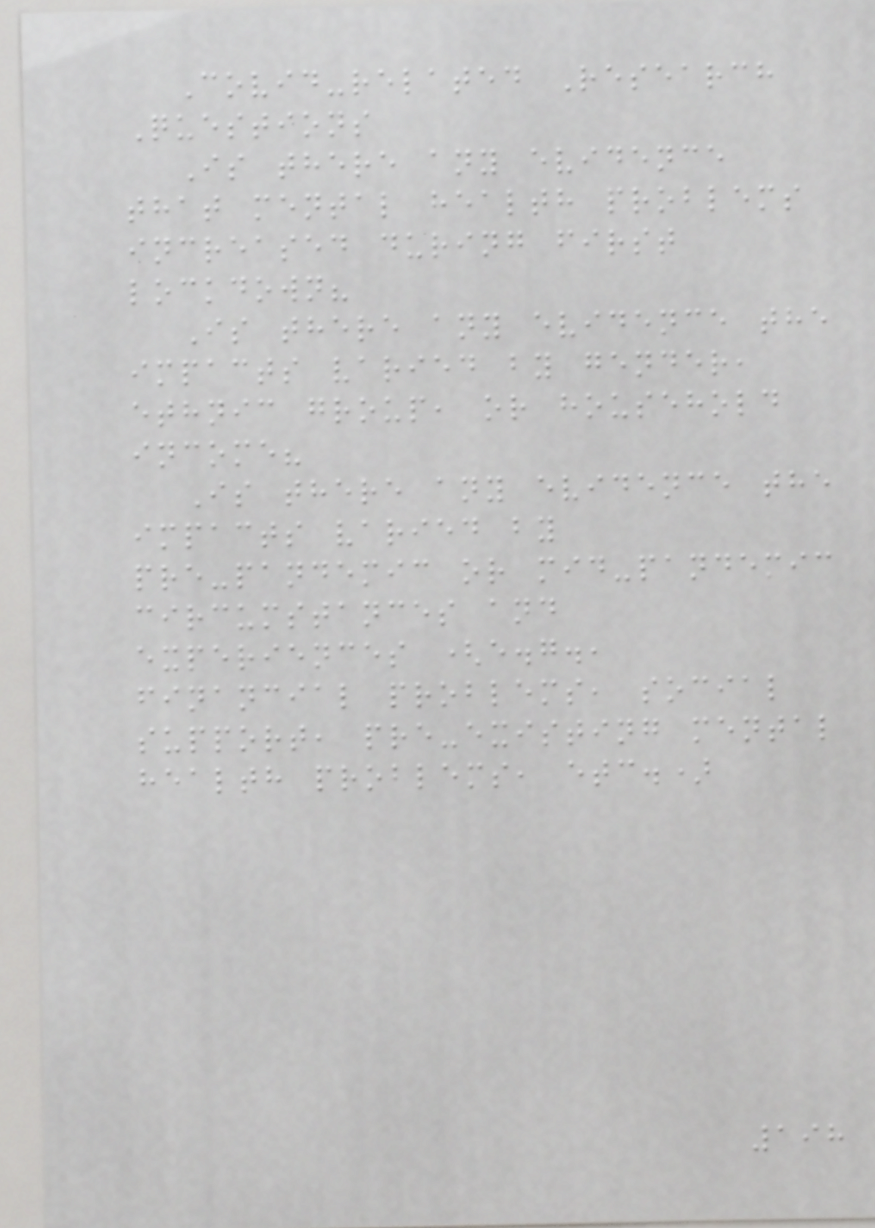Covid-related Research
Questions
Is there any evidence
that mental health problems
increased during first
lockdown?
Is there any evidence the
impacts varied by gender,
ethnic group, or household
income?
Is there any evidence the
impacts varied by
pre-pandemic or mid-pandemic
circumstances and
experiences (e.g.,
financial problems, social
support, pre-existing mental
health problems, etc.)
198
